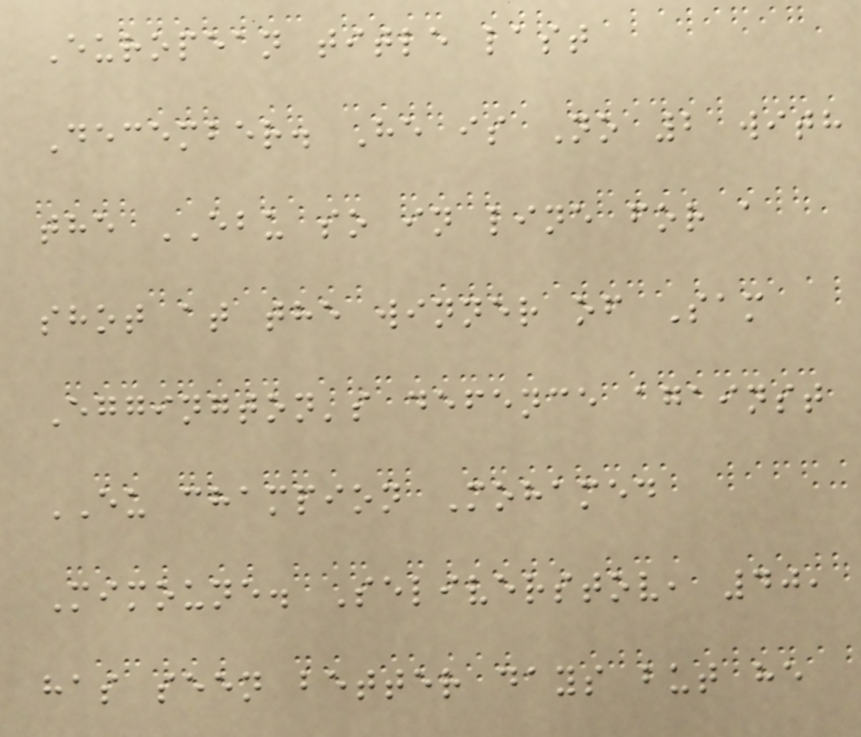European title last
December. He is No 2 with
the EBU so in line for a
shot at the winner of Sam
Eggington's defence against
EU champion Mohamed
Mimoune. Seliverstov, 40,
has seen better days but he
